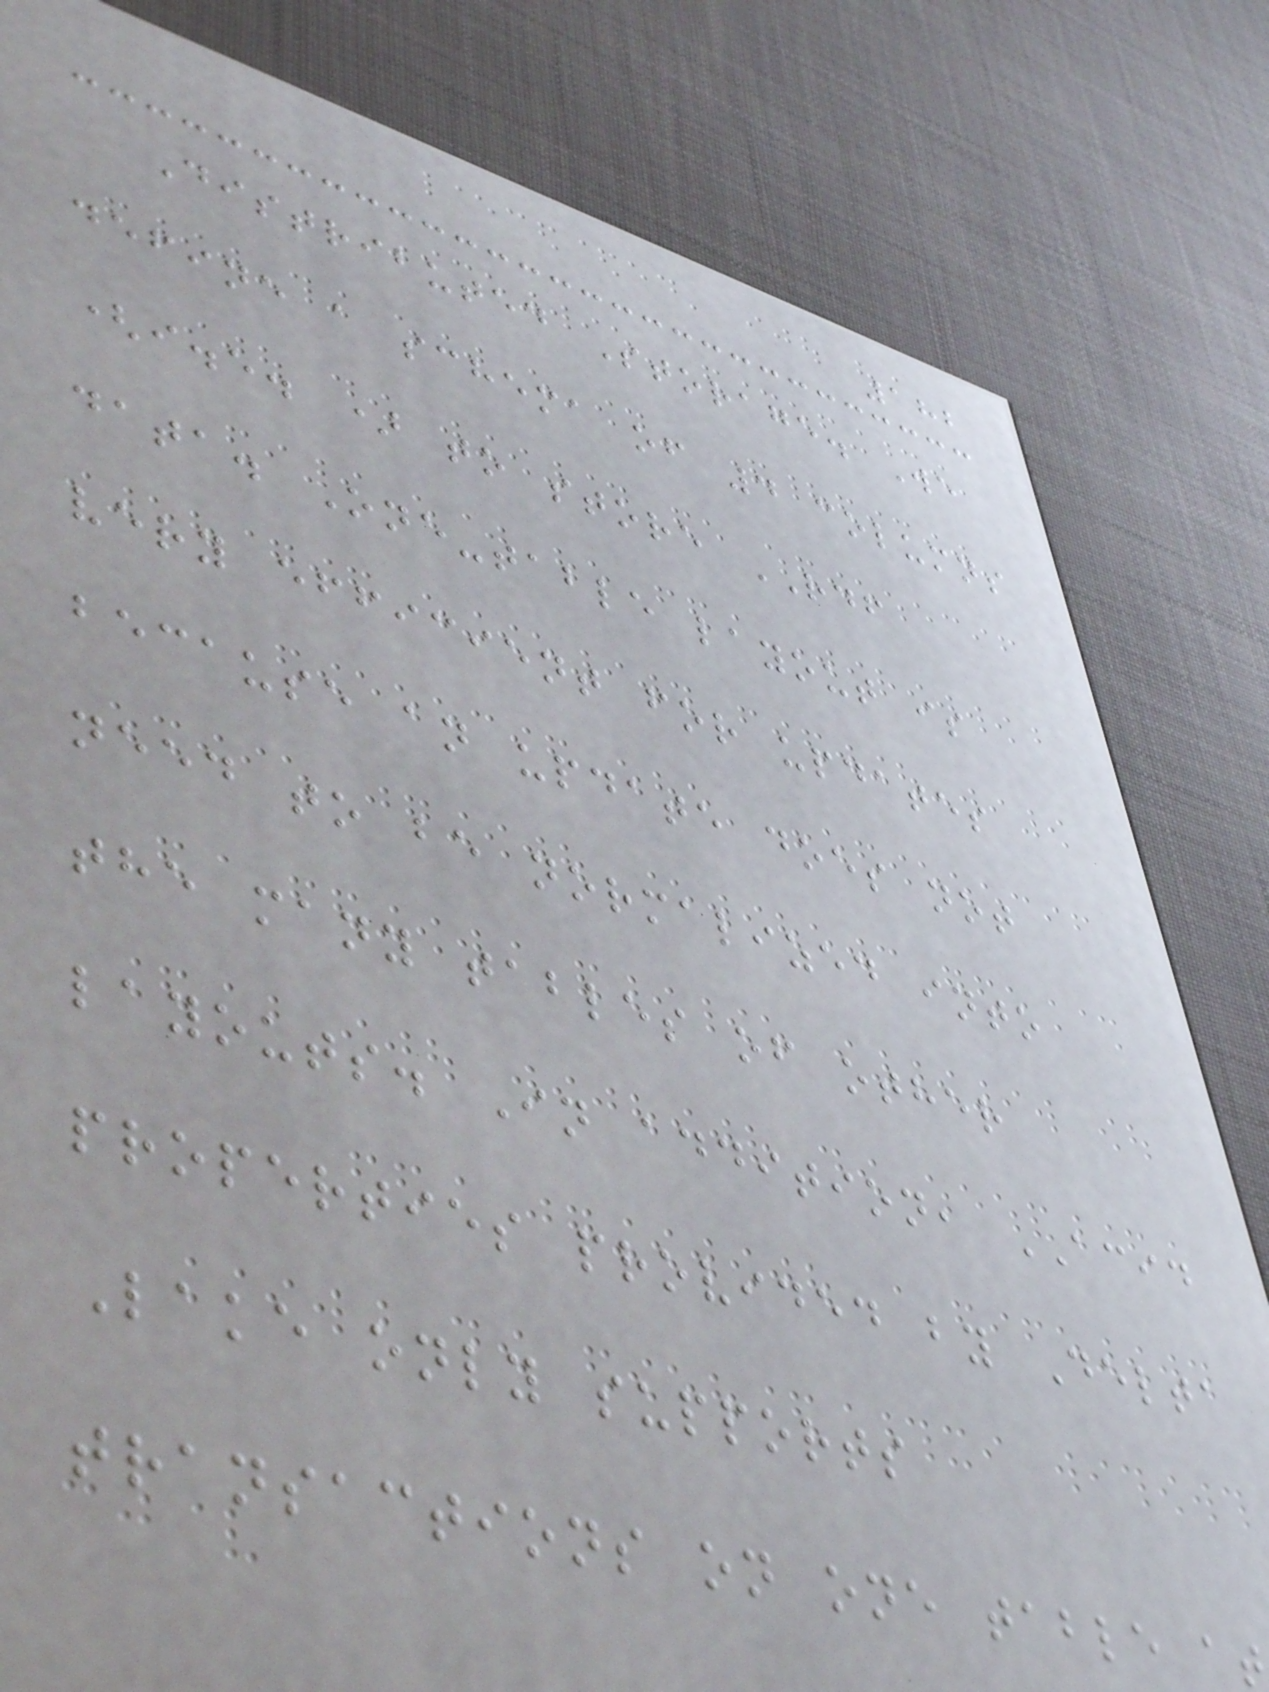182
Distributed Storage. We
define a schema of 4 columns
(i.e. ) to store RDF
data. One-table layout is
very efficient for updates
because an update does not
need to be normalized into
the many tables of other
layouts. In addition, ACID
properties provided by Delta
Lake only supports
transactions on one table at
